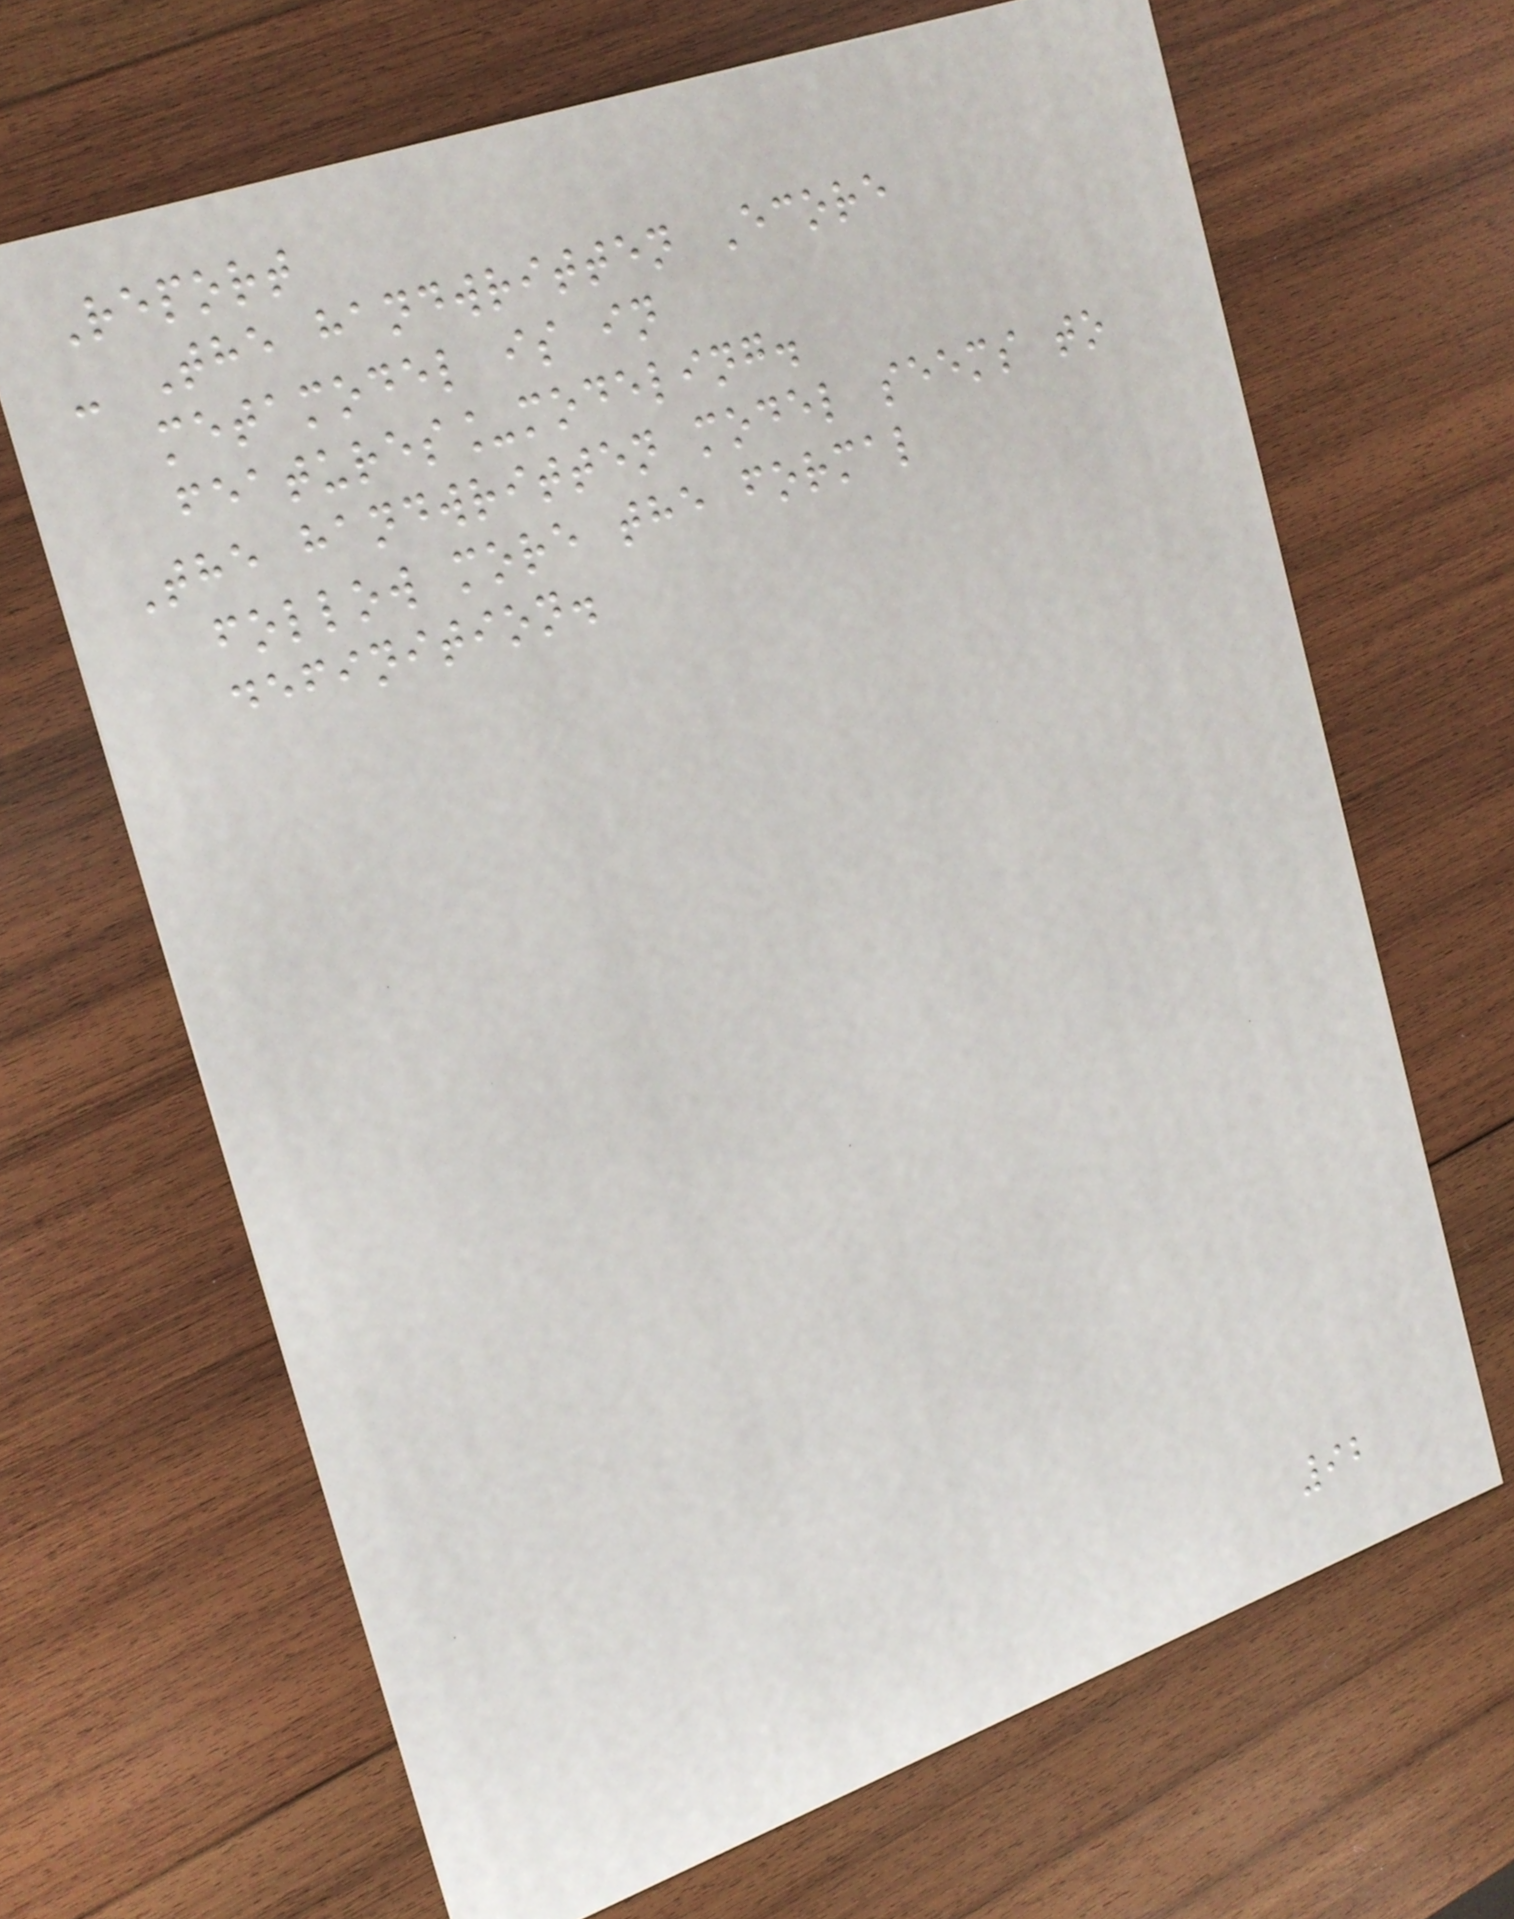Report
- The handwritten Ecore
metamodel is in
features_modeling.
The handwritten model seems to
follow more the formal
definition.
92
